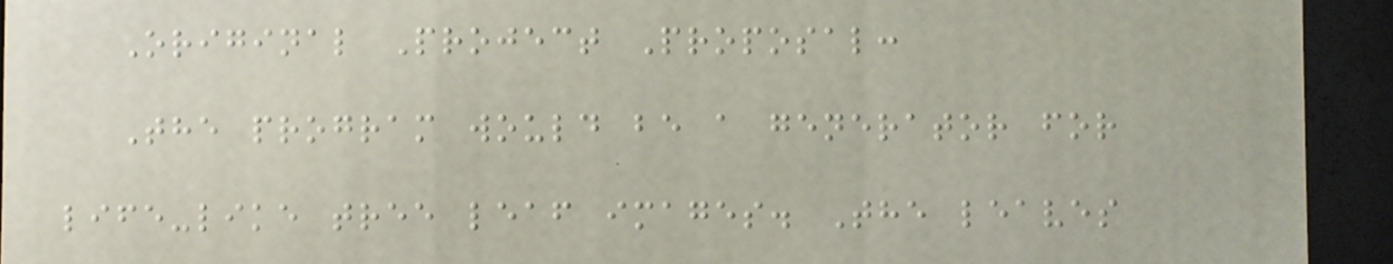Original Project Proposal:
The program would be a generator for
life-like tree leaf images. The leaves
